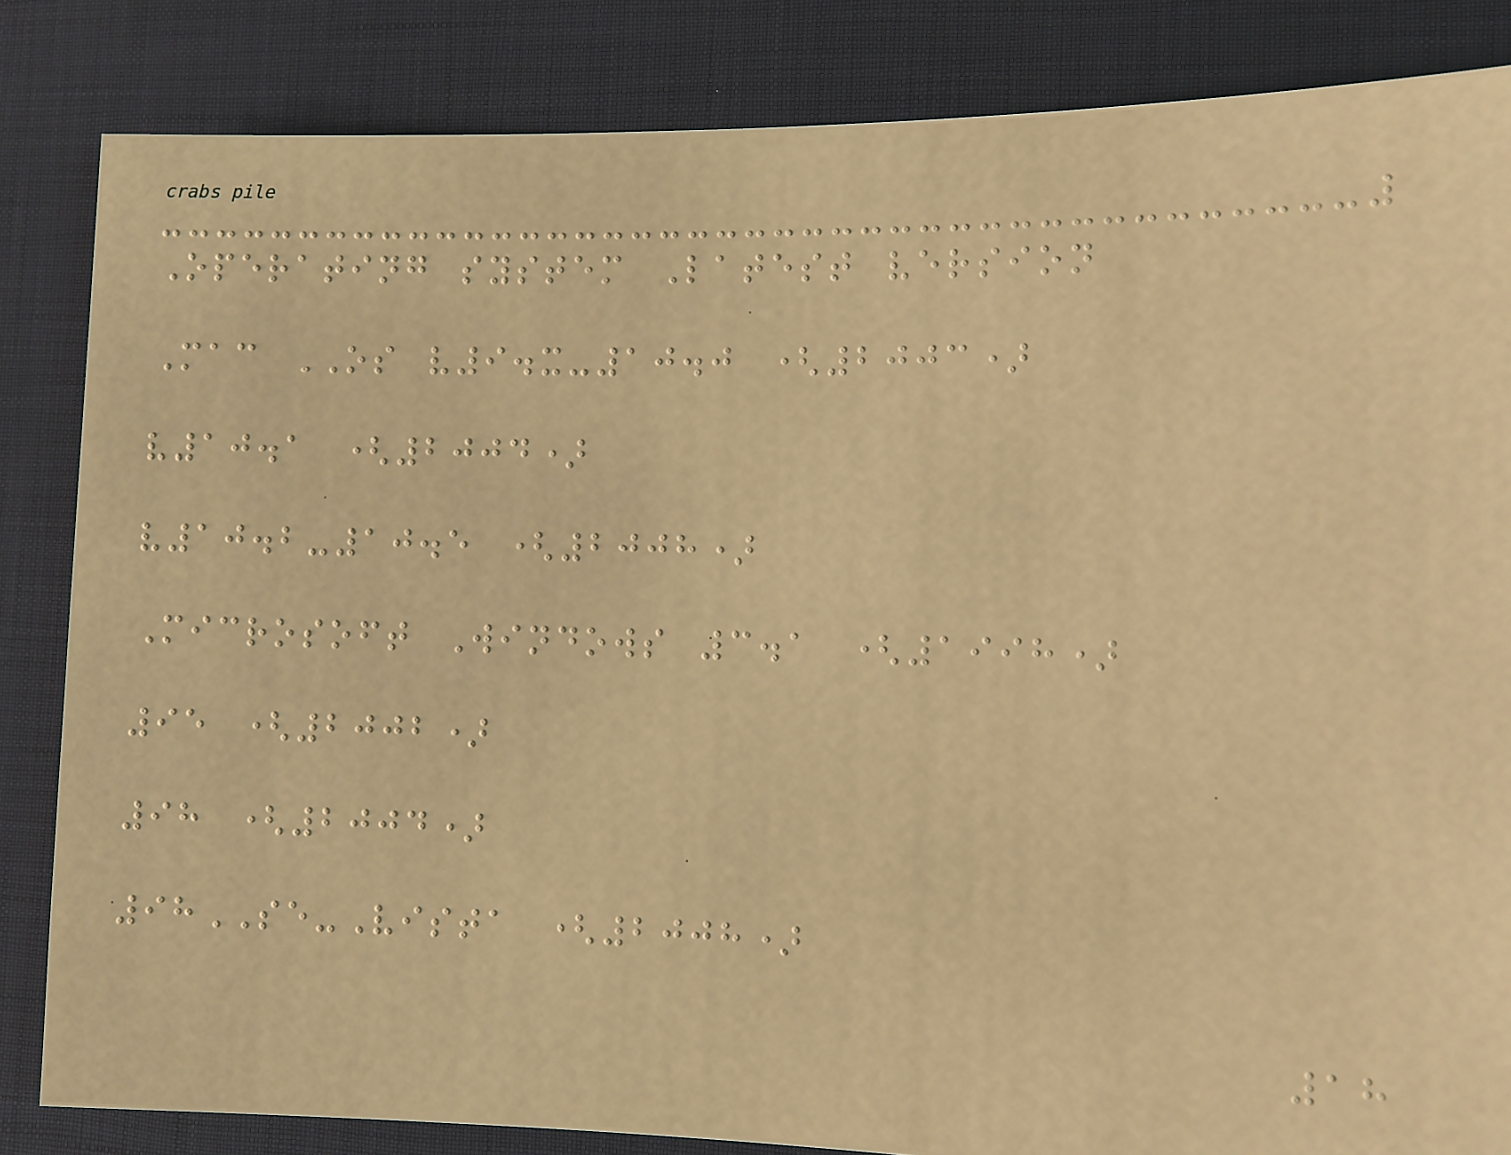Operating system Latest version
Mac OS v9.x-10.0 (2003)
v10.1 (2004)
v10.2-10.5 (2008)
Microsoft Windows 3.1 (1998)
95 (2002)
98 (2004)
98SE-Vista (2008)
18
